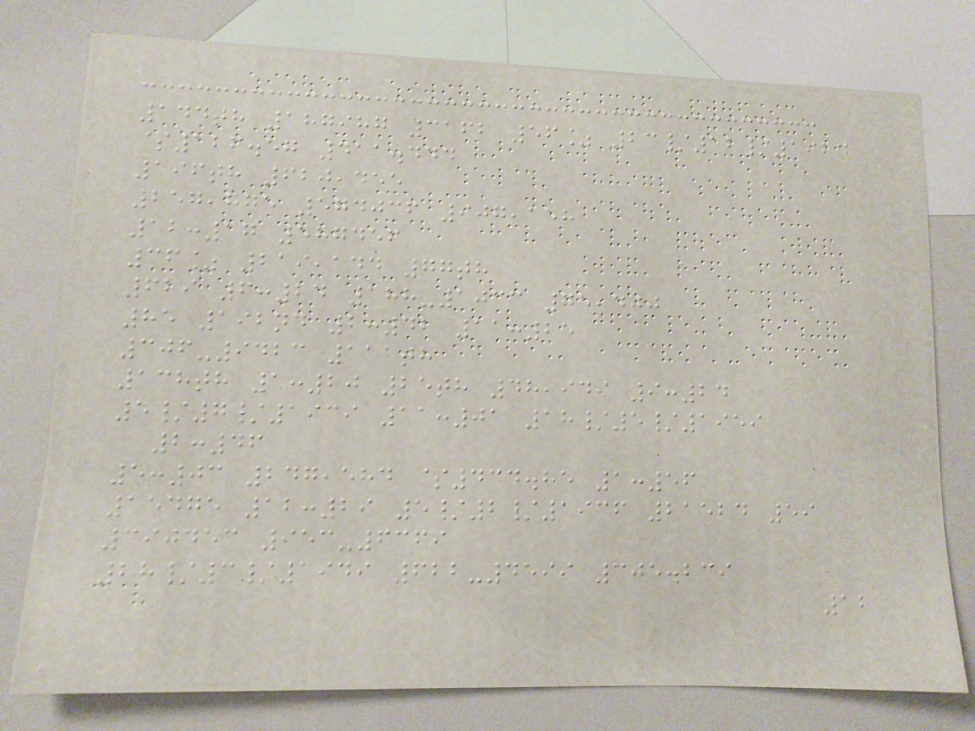144th 187987 3162 56% 23/12/1924
$126.57 411.444
196th 620,455
257,875 574036 907,158
12:17 587456
36% 219,144 77th
629 6:24 188-1033 75,400
85 192nd 2:42 11:25
306-9423 111th
138th 1:20 25th 48,949 9:24
5/7/1939 11:01 18/5/1959
2:46
5:03 247,584 $434.85 1:56
15475 12:29 5/2/1936 21524 59
390453 953-6369
28/3/1949 622-4599 305.239
12
